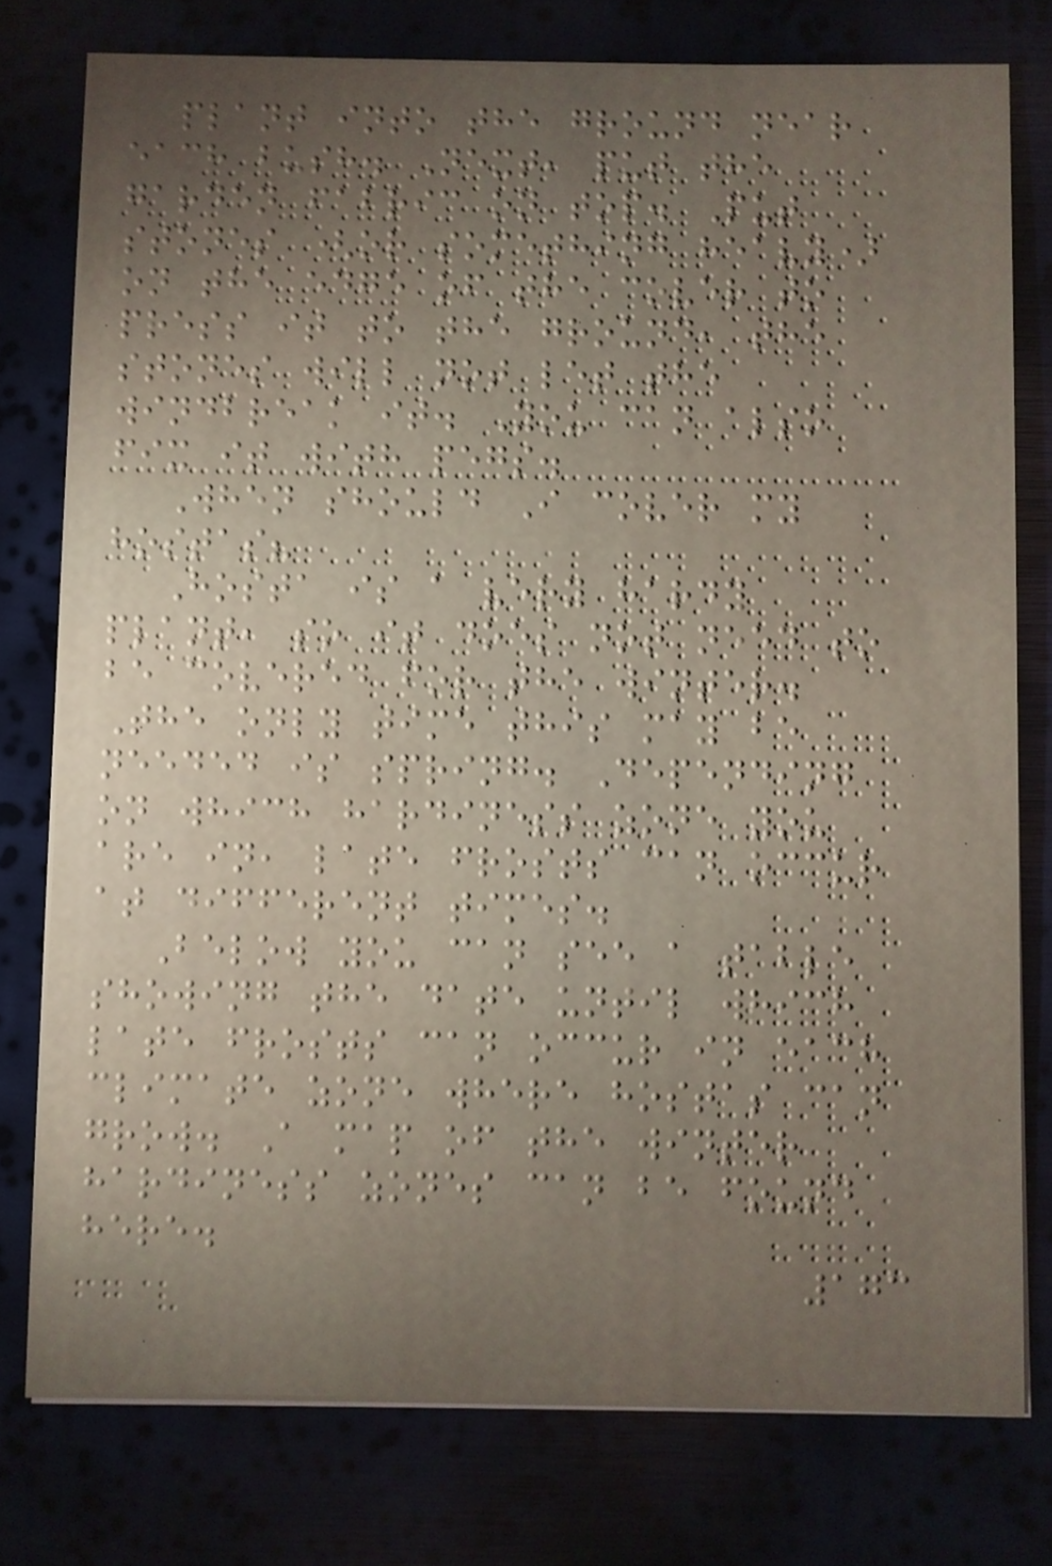plant into the ground near
each bush. Next, put the
garden fabric on top. Put
stones (or something heavy)
on the edge of the cover to
press it to the ground, the
stones will not let the
windbreak it. You can also
fix it with pegs.
When should I cover my
hostas?
Hosta is a very hardy
plant, so it does not need to
be covered for the winter.
The only time this may be
needed is spring. Depending
on which hardiness zone you
are in, late frosts can occur
at different times.
Below you can see a table
showing the date until which
late frosts can occur in each
climate zone where hostas can
grow. A map of the winter
hardiness zones can be found
here.
173
